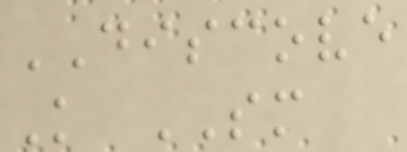DISCOVE
K SM
